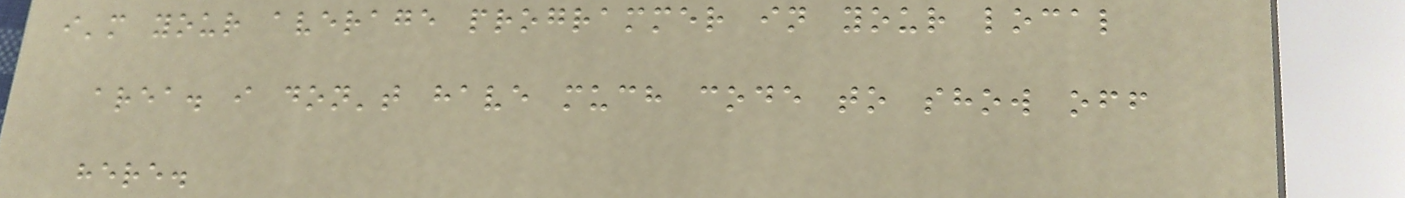i'm your average programmer in your local
area. i don't have much code to show off
here.
